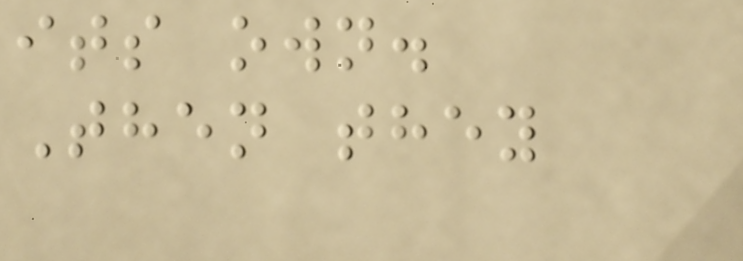its own.
Then they
